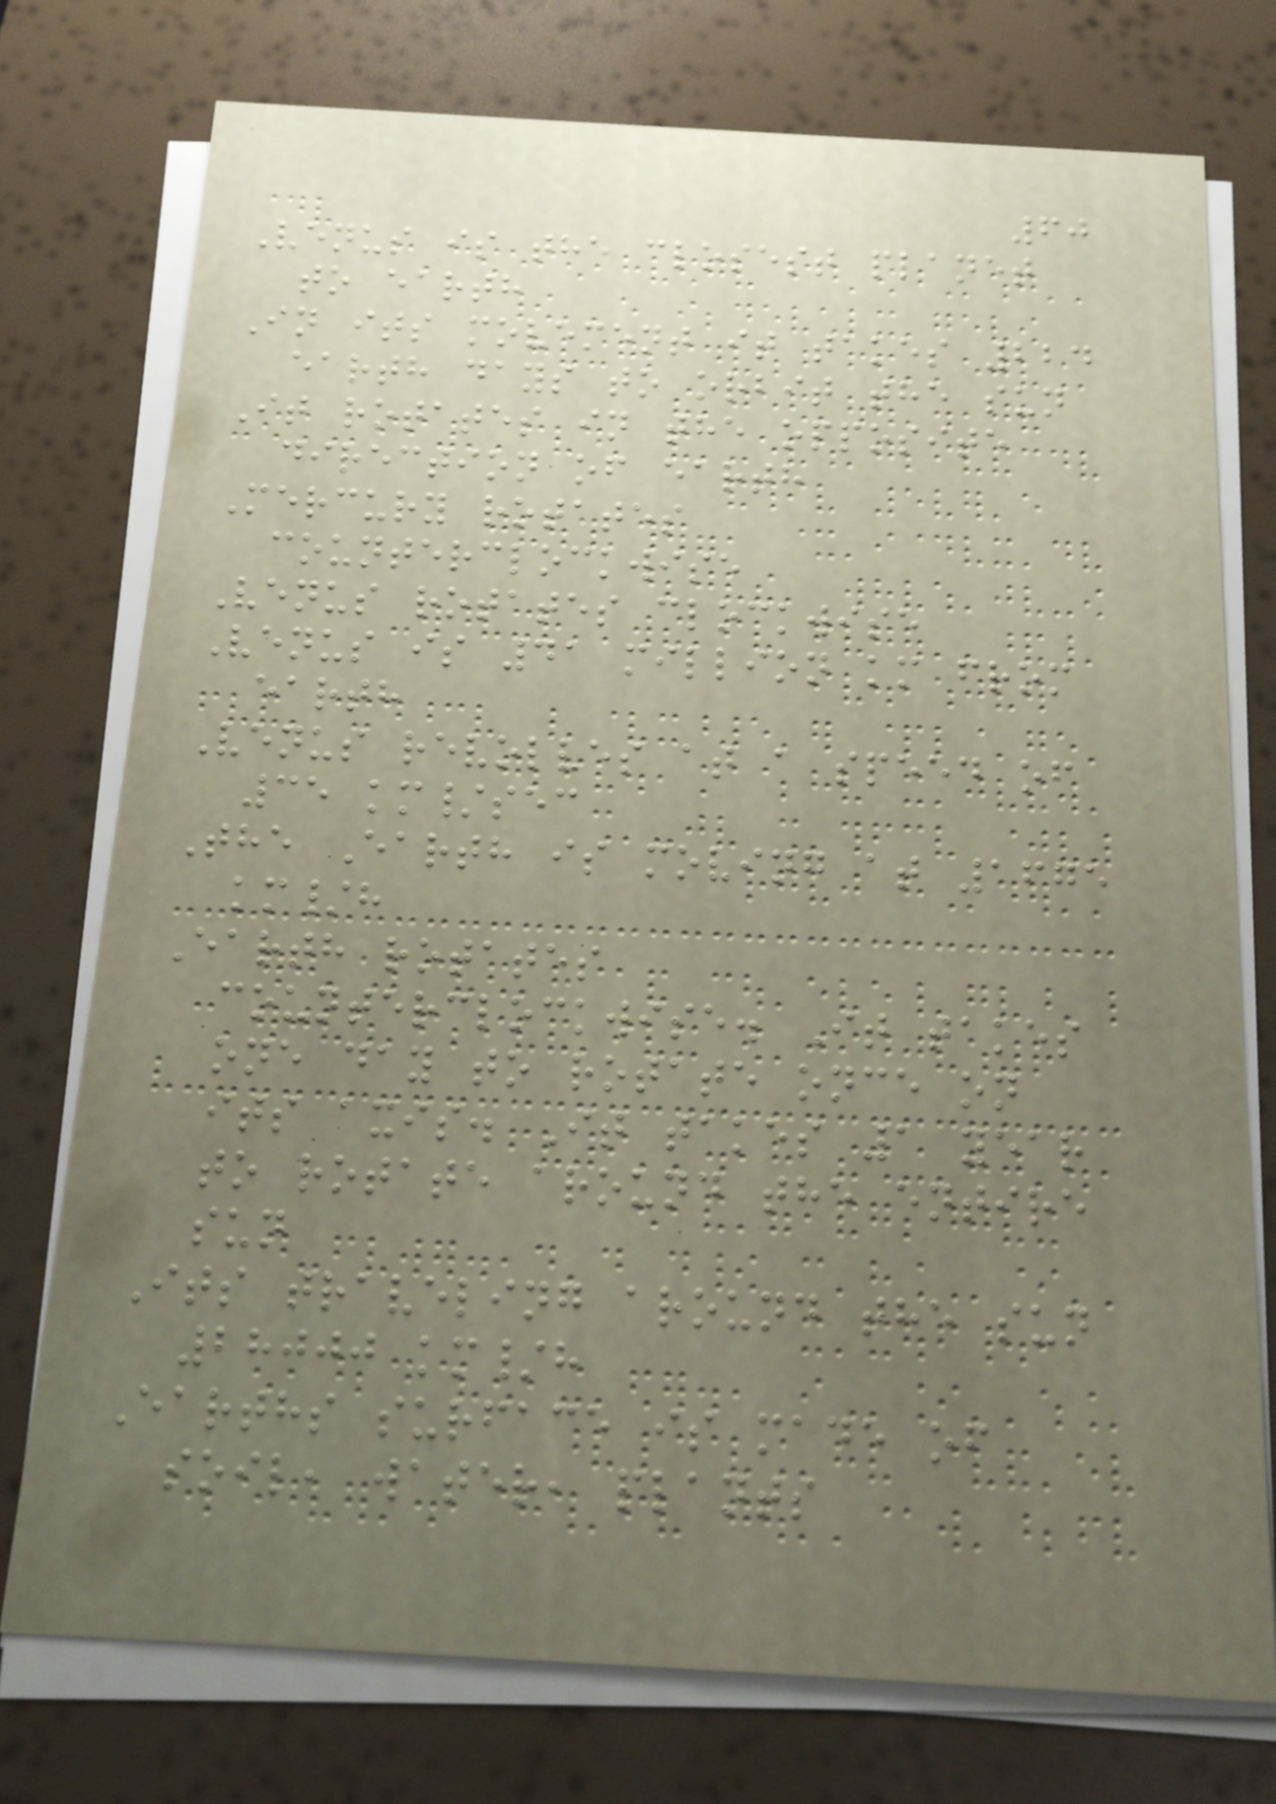60
Venus is the closest planet
to earth
In its movement it takes 224
earth days to orbit the sun
It rotates in the opposite
direction of earth
Mercury rotates
counterclockwise
Venus rotates clockwise
Venus is 41 million km from
earth
Venus revolves at a speed of
35 km/sec
The Earth is moving at 1675
km/h
Earth rotates
counterclockwise. It takes
one day to rotate once on
its axis. It takes 1 year
to rotate around the entire
sun
Its traveling around the sun
28000 km/h
Earths surface is made of
soil, water, plants
